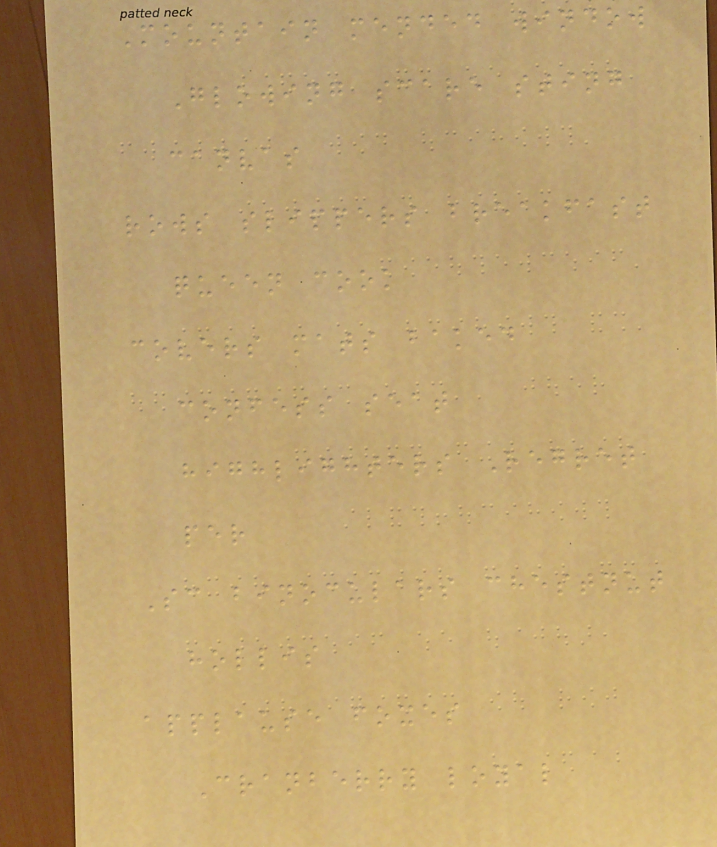Mountain mended window
Glowing scare sting
canvas
rows slippers breakfast
queen cook
covers mats baked
confess seat
highlighters Regret
per
Sc binoculars chestnut
hollis
applause foxes
Cranberry loyal
